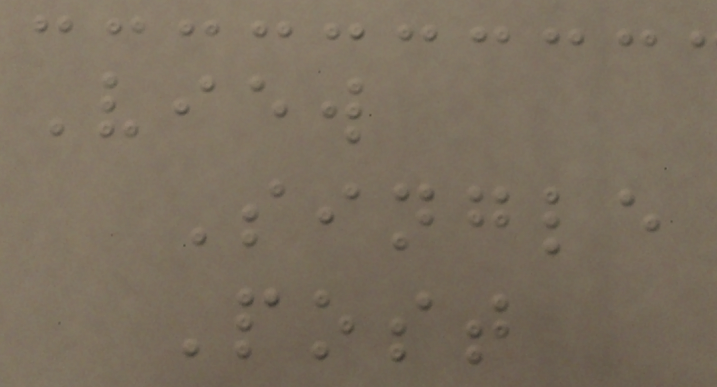View
Single
Post
